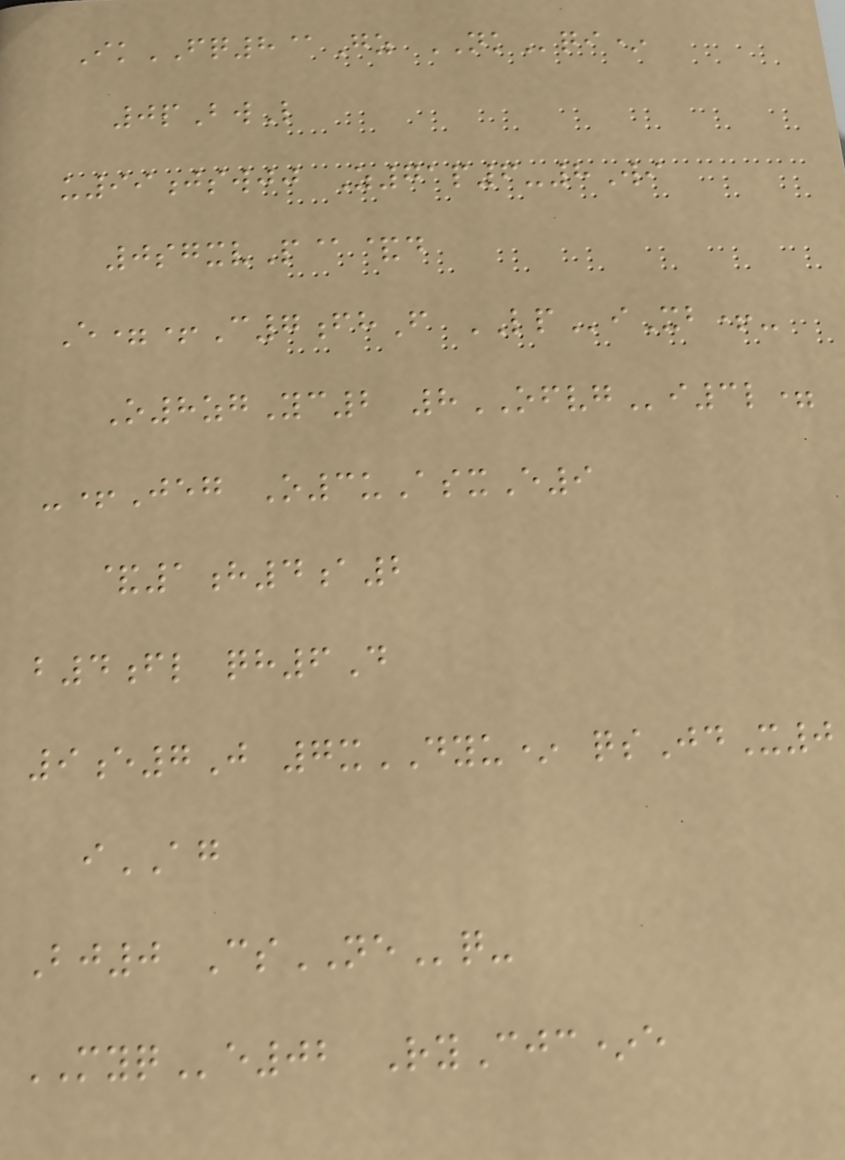IkFQ8@Gz NKqi*
0pBwL
u99jswjj Z71p6-8Wi
0sgxvP@&d
E=+C7fhF LPiXb+-
O8zgYc2 8OFVGi3l=
-+Jeg O3uAsxE9
&1h4a2
b4fl qh6D
9e7J 7xDYU* qsJdX0
iAG
Bj0 CsNEq-
MYQe02 RyCjc*e
